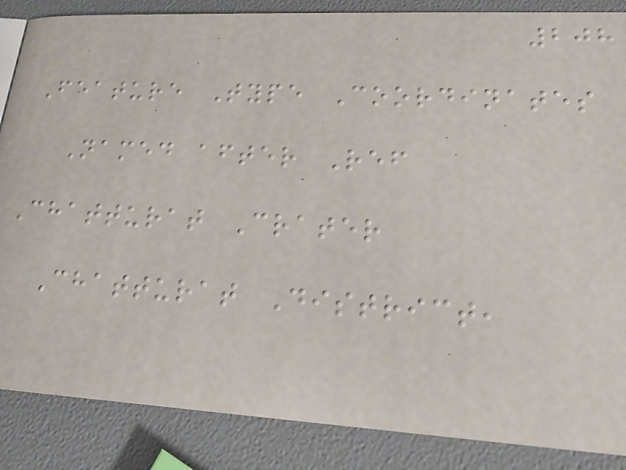208
Feature Type Coordinates
Named after Ref
Chatturat Crater
Chatturat District,
